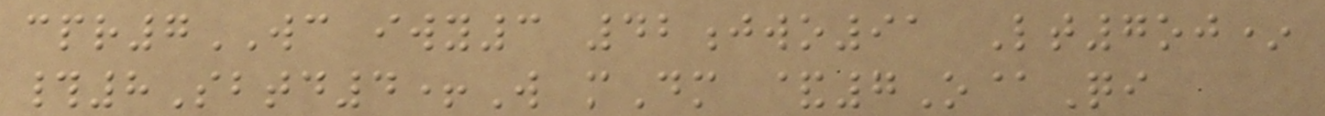cpr7WC iwy3 42jwo91 Lt7oj*
#8Sbtd4+W mDm &7O@Qi
